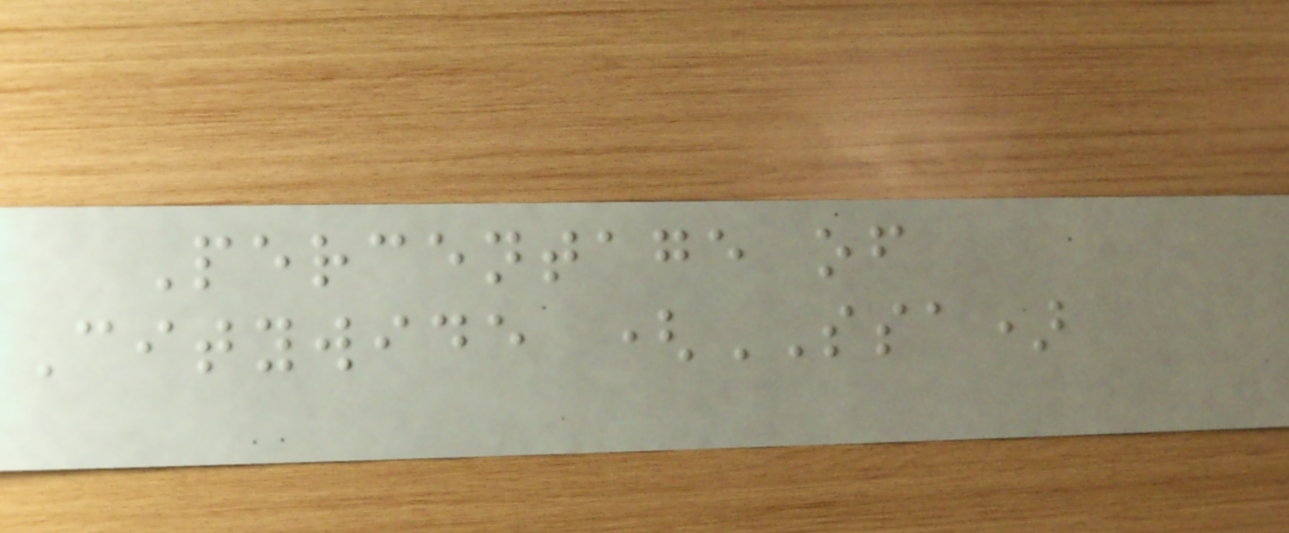Percentage of
Citywide (SSA)
